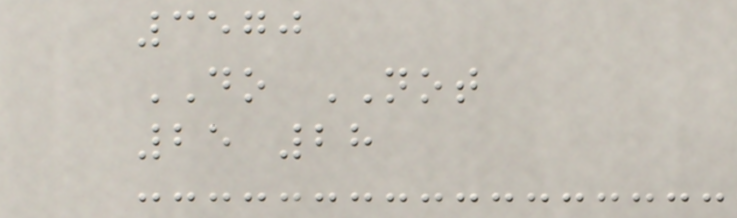3570
DO NOT
25 28
